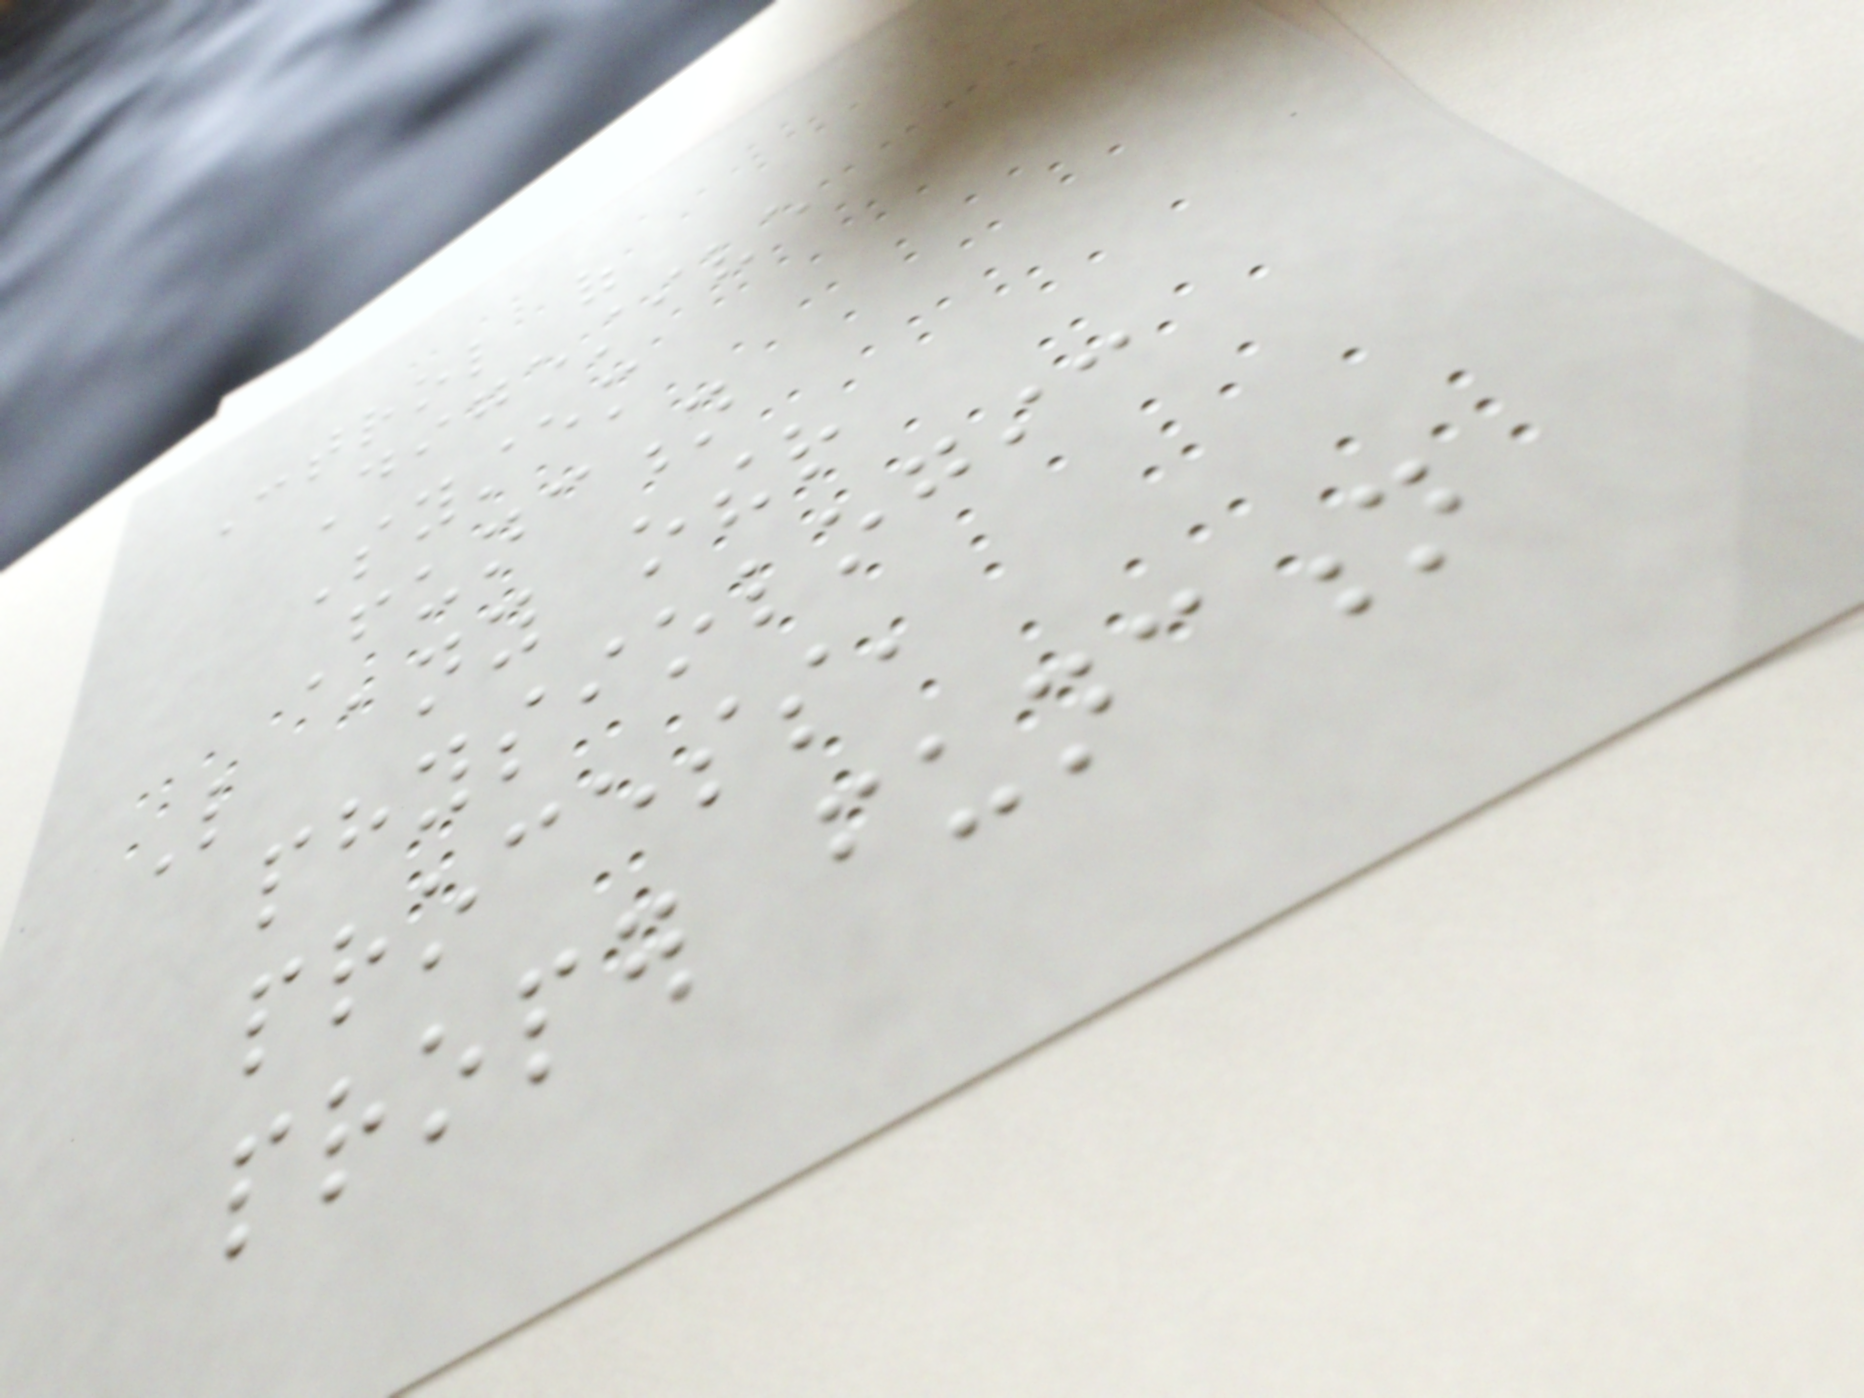Control of
Digestive
System
Function
Like any other
physiologic
process,
proper function
